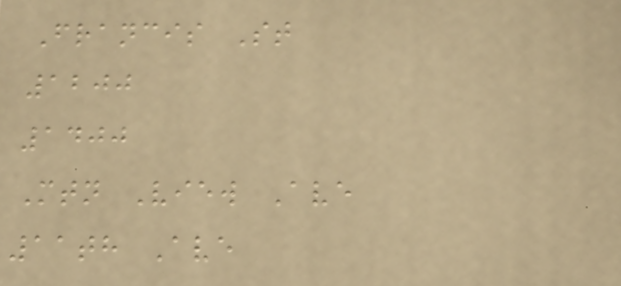Francis St
1200
1400
Mtn View Ave
11th Ave
